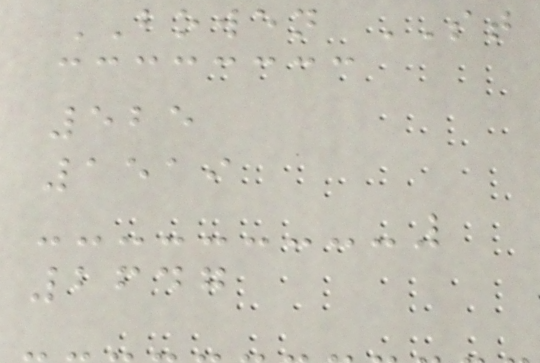BOWEN ST
525
1519
2647
